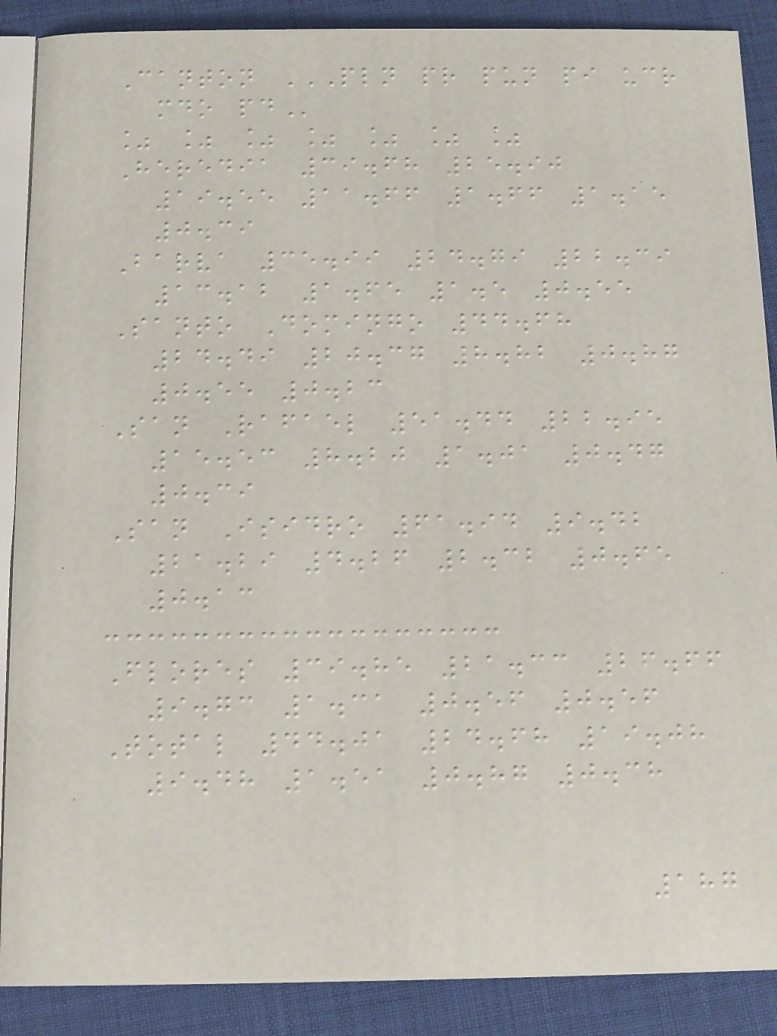Canton PLN PR PUN PI UCR
MDO PD
% % % % % % %
Heredia 39.68 25.90
19.55 11.66 1.66 1.15
0.39
Barva 35.99 24.79 22.39
13.12 1.65 1.5 0.55
Santo Domingo 44.68
24.49 20.37 8.82 0.87
0.55 0.23
San Rafael 51.44 22.95
15.53 8.20 1.01 0.47
0.39
San Isidro 61.94 9.42
21.29 4.26 2.32 0.65
0.13
Flores 39.85 21.33 26.66
9.73 1.31 0.56 0.56
Total 44.01 24.68 19.08
9.48 1.51 0.87 0.38
187
